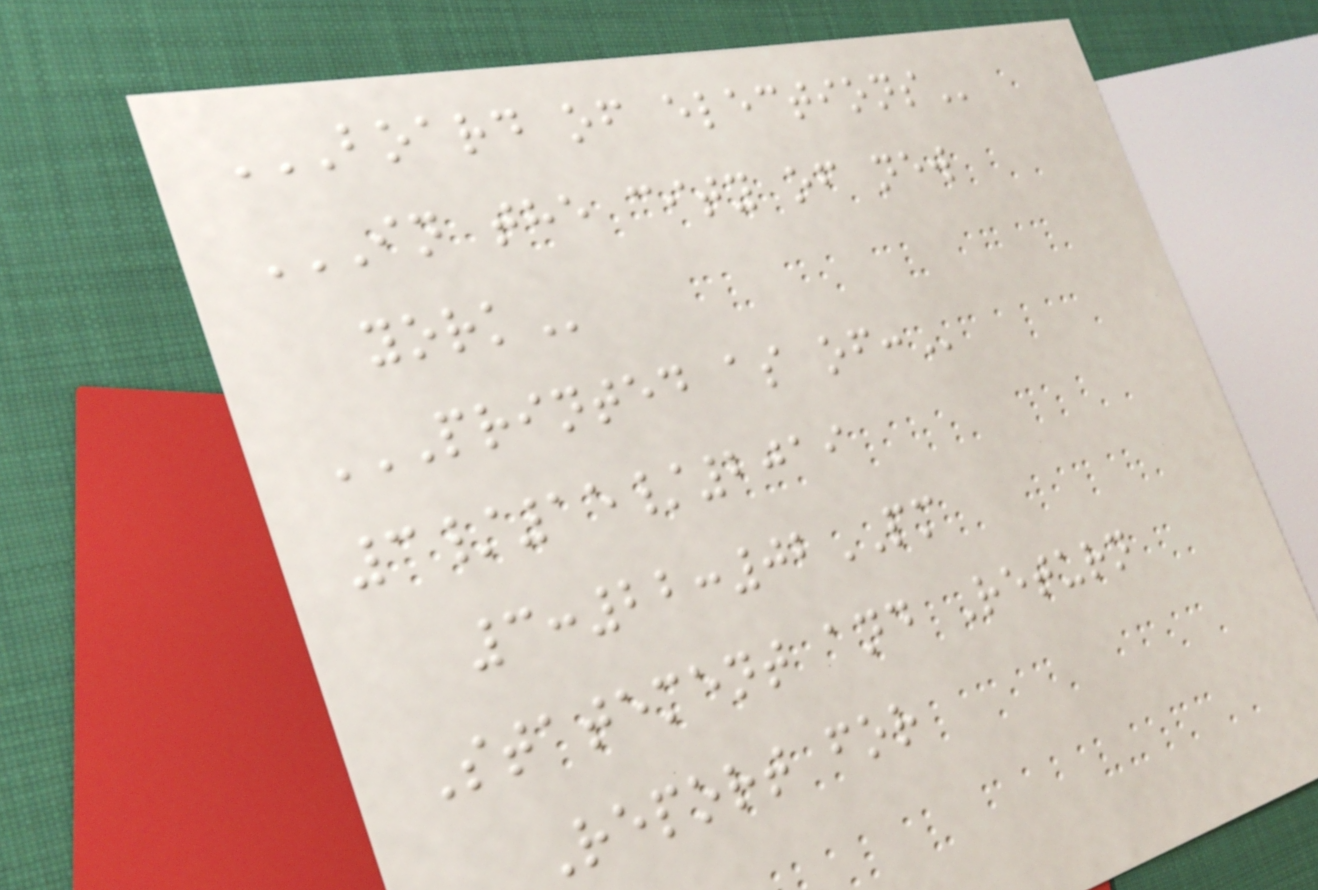BOARD OF ELECTIONS
IN THE CITY OF NEW
YORK
PRINTED AS OF:
3/15/2019
3:22:02PM
Statement and Return
Report for
